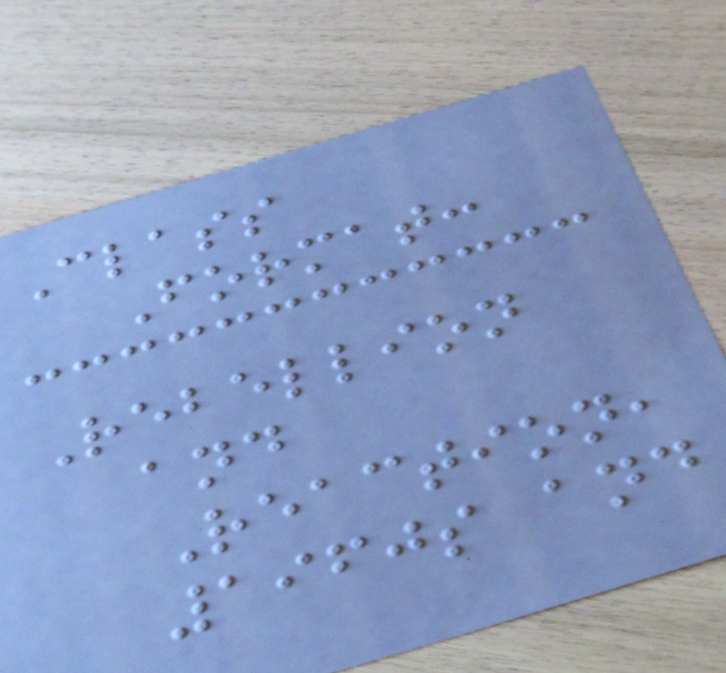Class
Format:
Rebellion
and
Reaction,
1960s and
